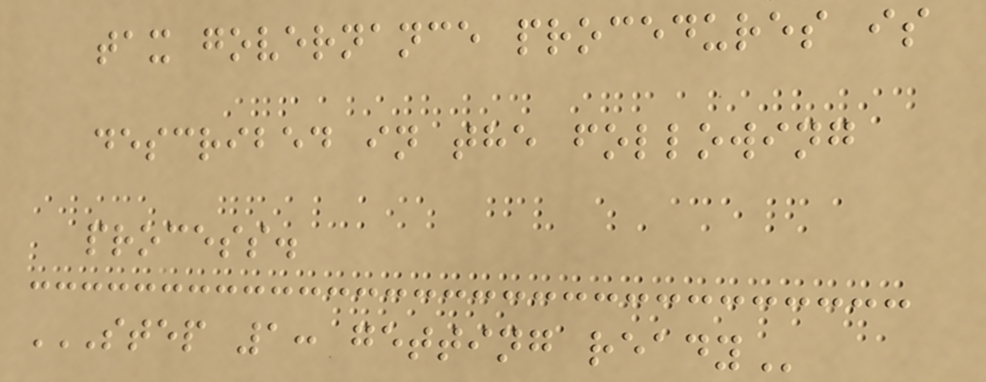tax governance procedures is
described in the following
process.
STEP 1: GETTING READY
